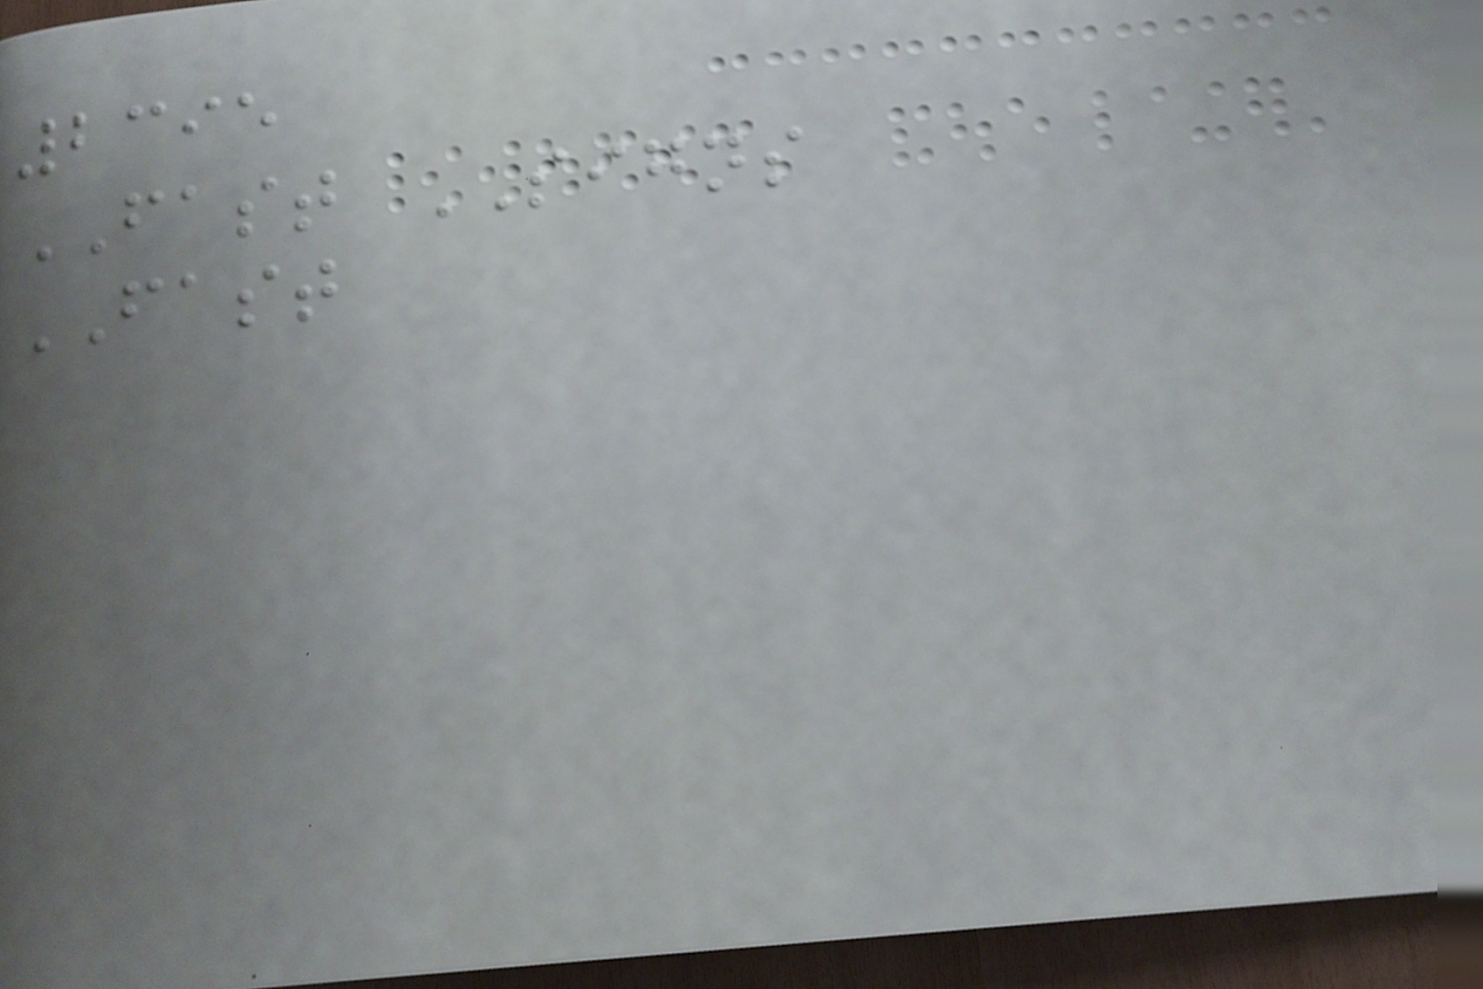2395
FAST SIGNS
FAST
